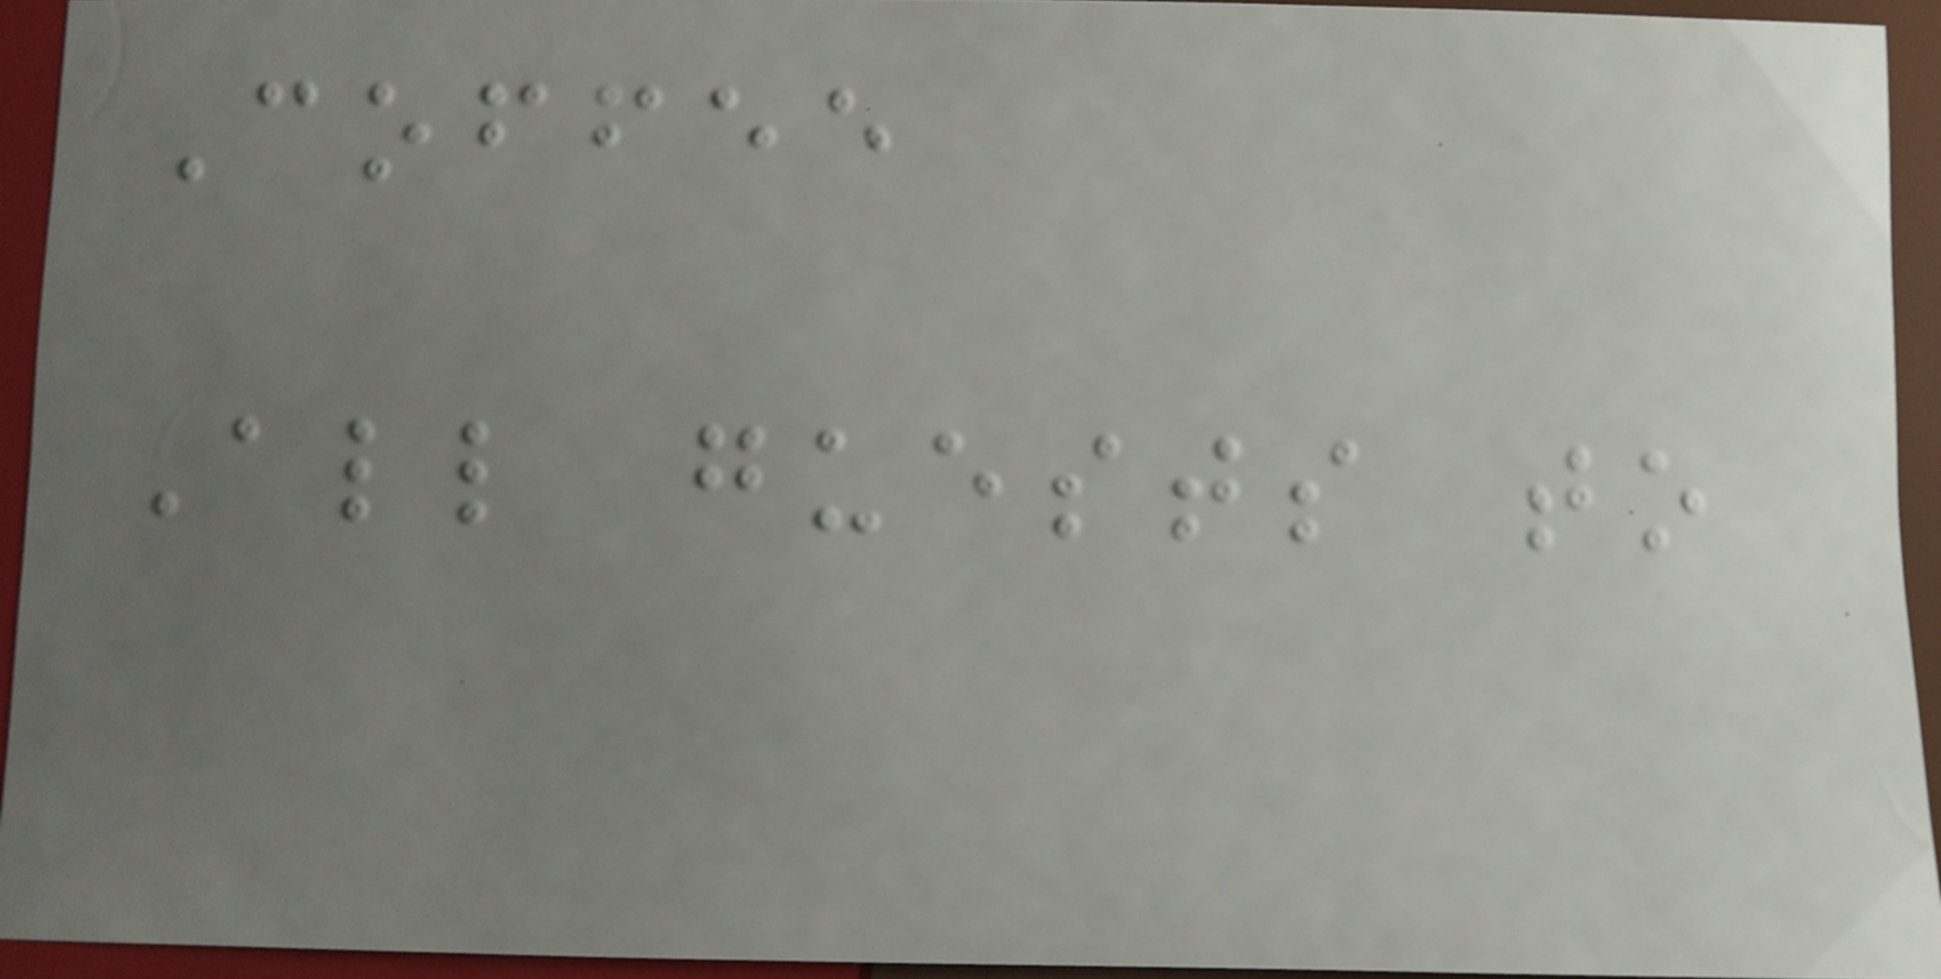Coffee
All guests to
